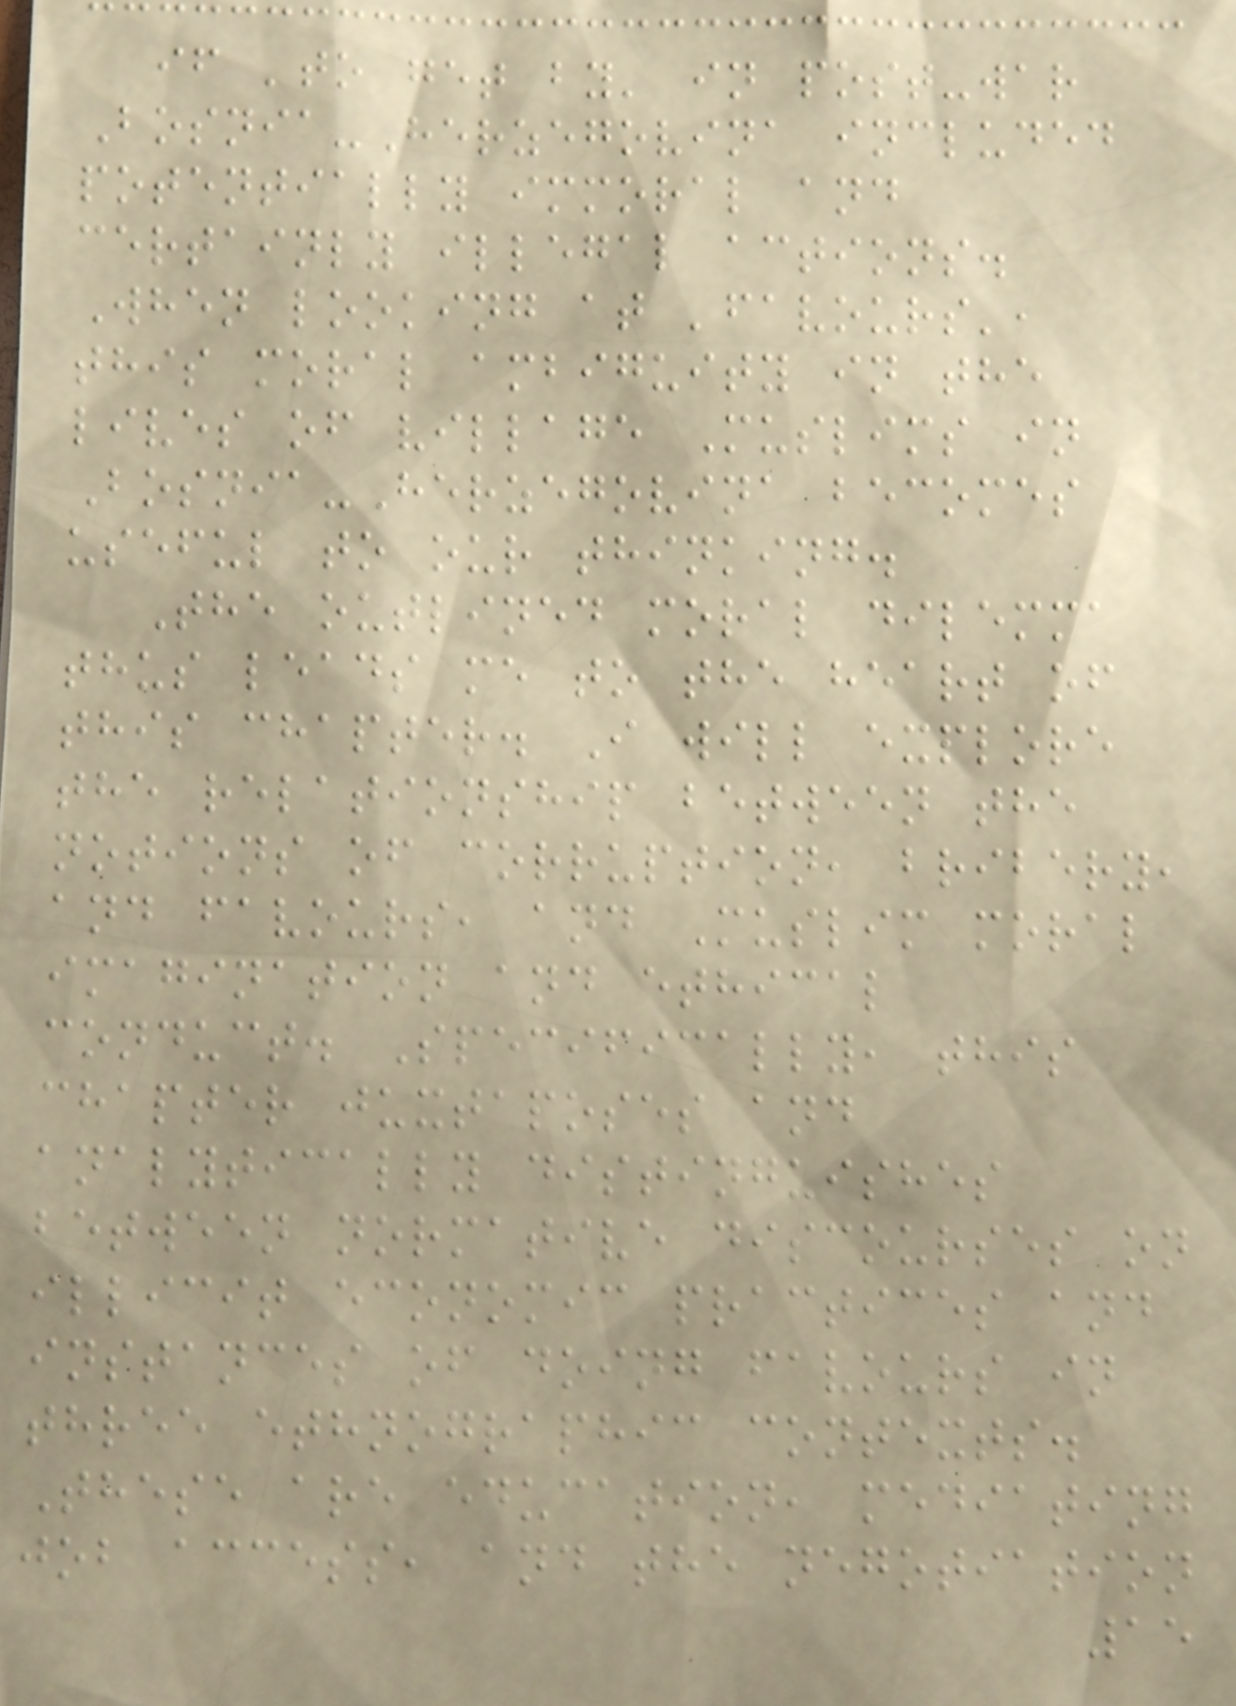if 'to get by' in post-war
Bosnia-Herzegovina included
potentially immoral and
certainly illegal actions.
When looking at 'favours',
this moral ambiguity in the
lives of village Muslims in
Bosnia-Herzegovina becomes
useful to our thinking.
The outlined moral dilemma
thus leads me to the heart of
this chapter. I will explore
the relationship between the
notions of corruption, bribery,
and favours, and Muslim moral
imagination and ethical
conduct. Specifically, this
chapter juxtaposes and
analytically distinguishes
between normative discourses on
illicit economic practices and
instances of doing favours in
three ethnographic contexts.
These are education, mediating
job access, and the negotiation
15
